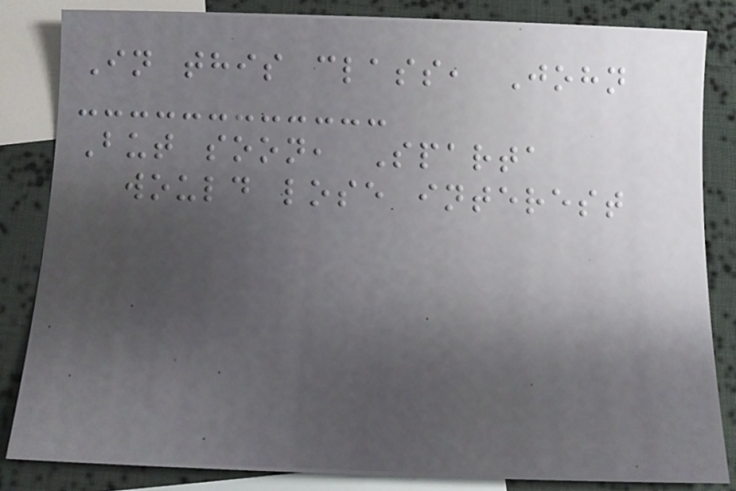In this class, John
But soon, Sparta
would lose interest
